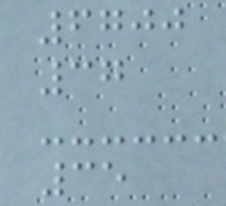6700
37
35
